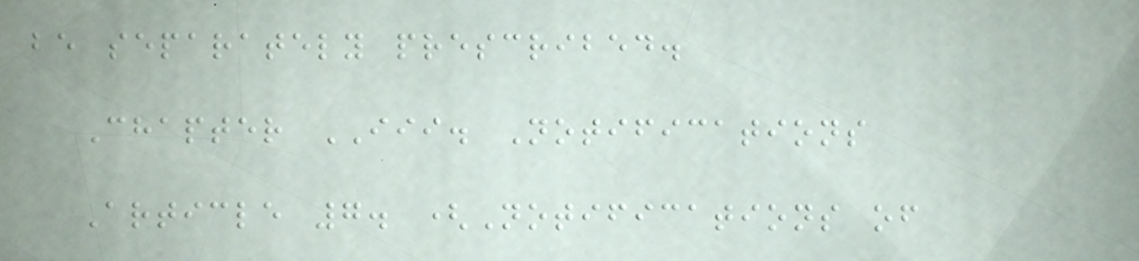be separately prescribed.
Chapter III. Notifications
Article 7. (Notifications of
